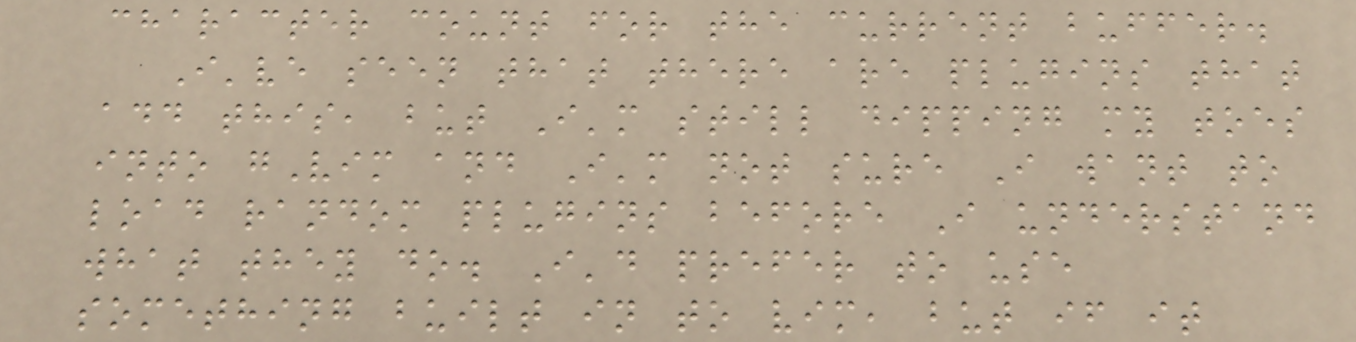character count for the current buffer.
I've seen that there are plugins that
add this, but I'm still dipping my toes
into gVim and I'm not sure I want to
load random plugins before I understand
what they do. I'd prefer to use
something built in to vim, but if it
